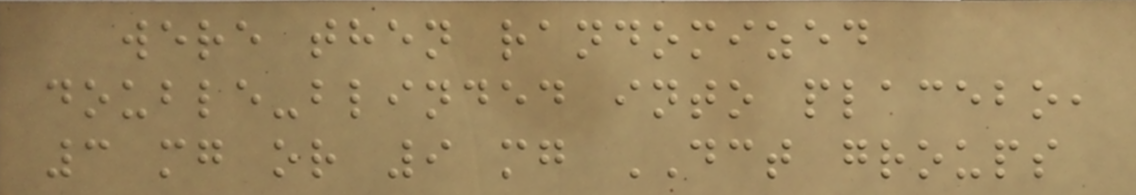were then randomized
double-blinded into placebo,
3 mg or 9 mg DCT groups
